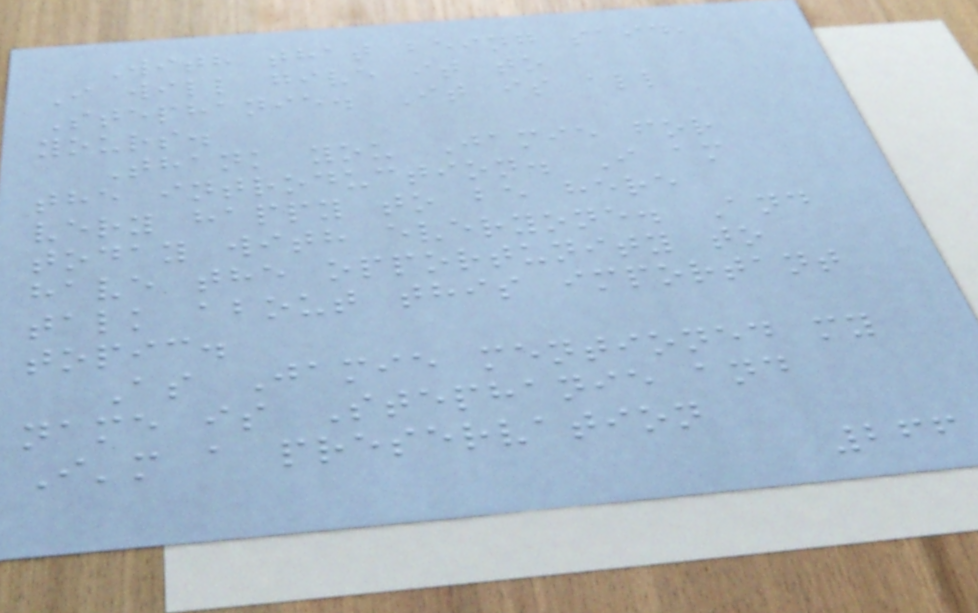With that being said,
I will give it to
Stephanie. It is all
yours.
Thank you Jamie for
the introduction. I am
very happy to be here
today with everyone. And
have the opportunity to
talk about this important
topic.
As Jamie mentioned my
name is Stephanie and
I'm a preservation
266
